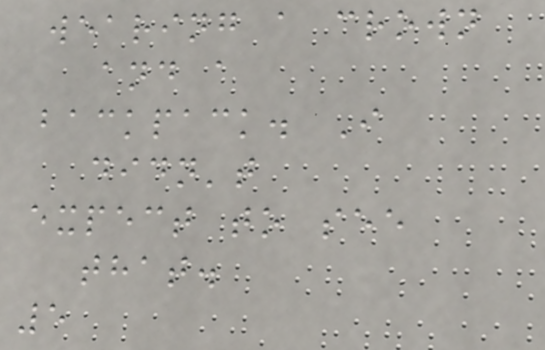wearing a crown
and a
backpack. I
didn't
expect to see
that.
5
